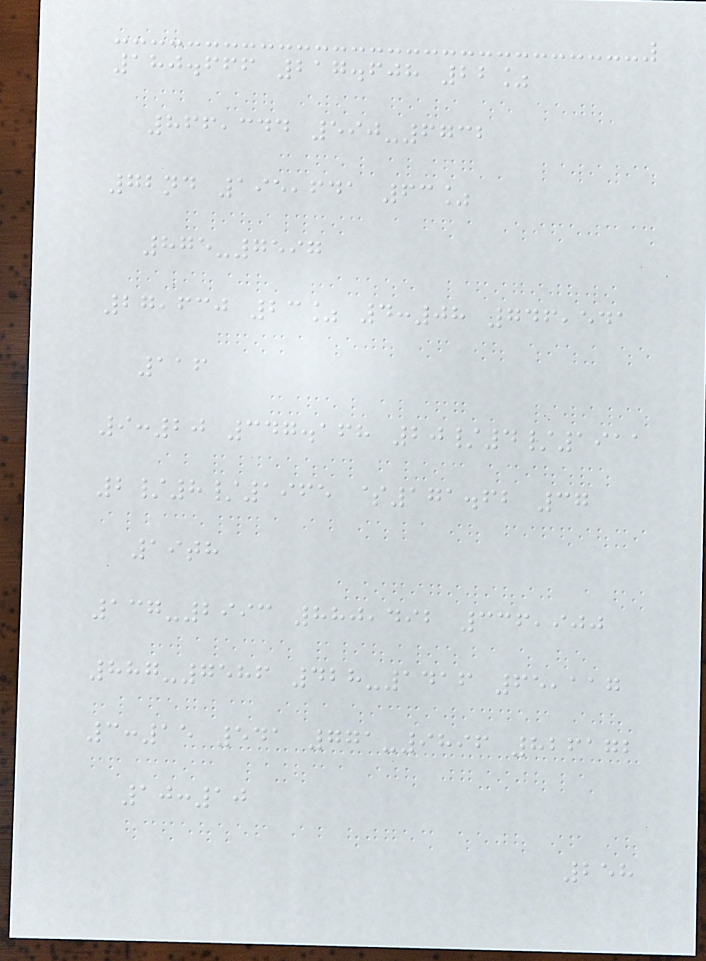180.666 217.608 22%
866,344 590-6732
72nd 195,641 63%
875-7597
27,630 23% 4:08 746,541
116
9:20 347.168 20/4/1911
2/8/1965 $171.62 37
19th
137-2993 880,492 336,900
887-7586 428-1416 65,117
3:15 541 771-9896 826172
10:10
258
